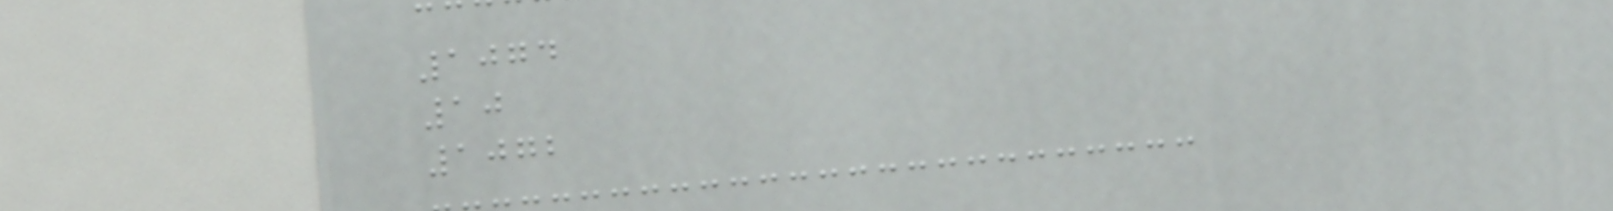1074
10
1072
